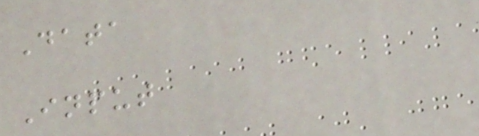Data
Input
